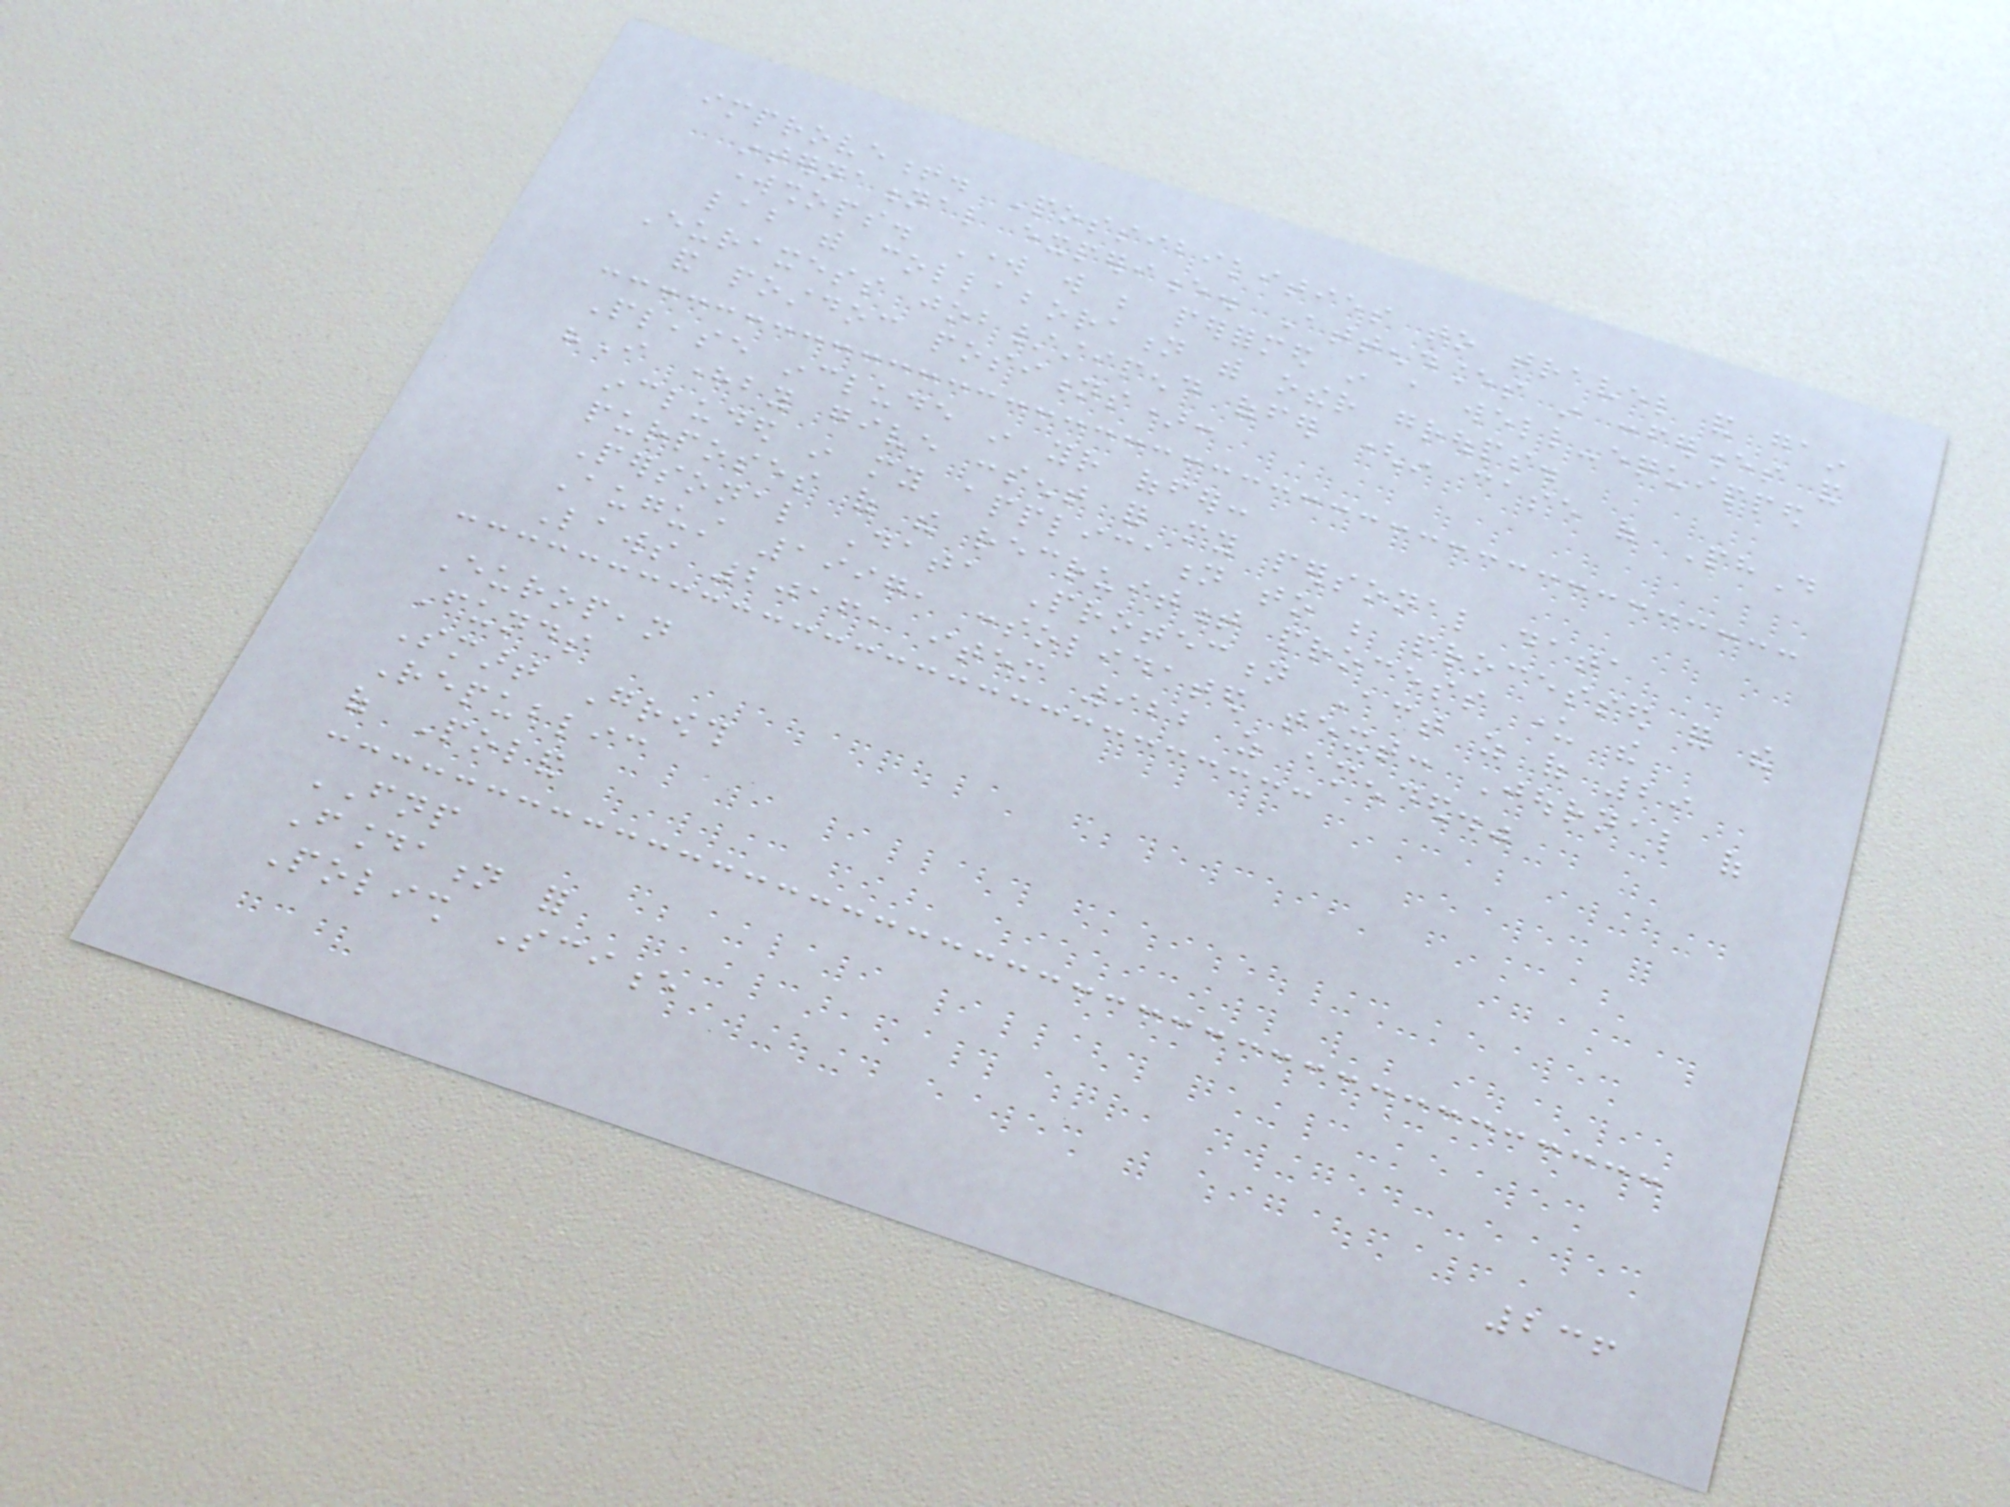improvement. Possibilities to travel and gain
international experience. Attendances in conferences and
workshops. Work will be performed in a well-equipped
lab with collaboration with other groups.
Euraxess job/stipend offer (in case of PhD
and postdoc positions):
Please include in your offer:
"I hereby give consent for my personal data
included in my application to be processed for the
purposes of the recruitment process under the
Personal Data Protection Act as of 29
August 1997, consolidated text: Journal of
Laws 2016, item 922 as amended."
European
Funds
Smart Growth
Republic
of Poland
FNP
Foundation for
Polish Science
236
